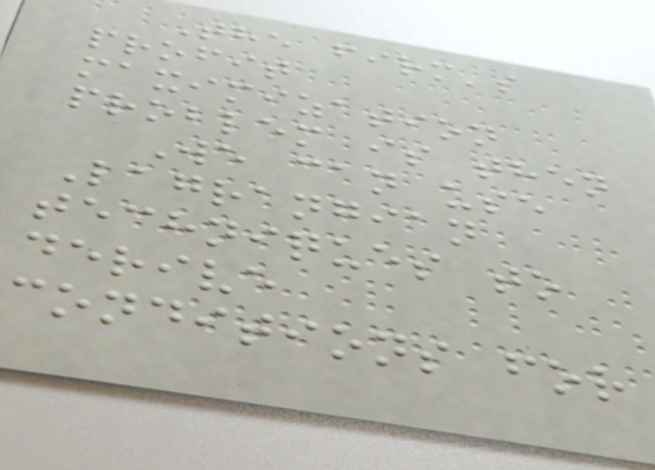The firm's
profit
maximization
problem is then
We can use
Lagrangian
techniques to
derive
conditions for
